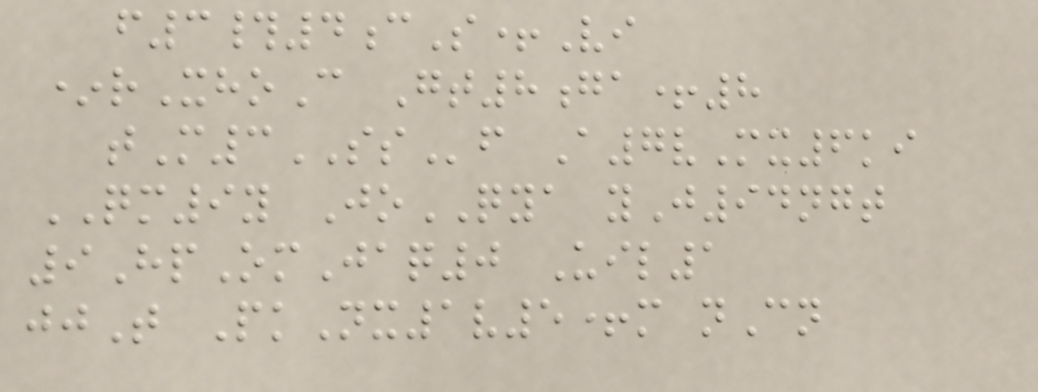f3#4cS+Vi
*rXhoC Gt8ga+8
tM3SSf A7vMx6ki
QM9y JoQYA yJ94ngt
9HpOmJaq0 Uil1
jjT PkNx1v5+m nCn
